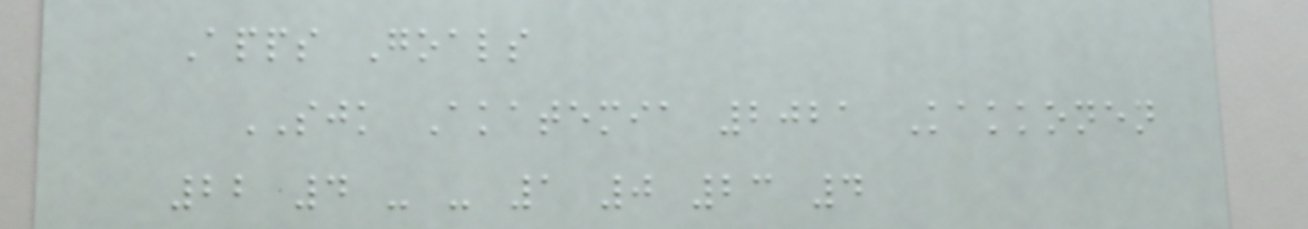Apps Goals
SJK Akatemia 2021 Kakkonen
22 4 - - 1 0 23 4
